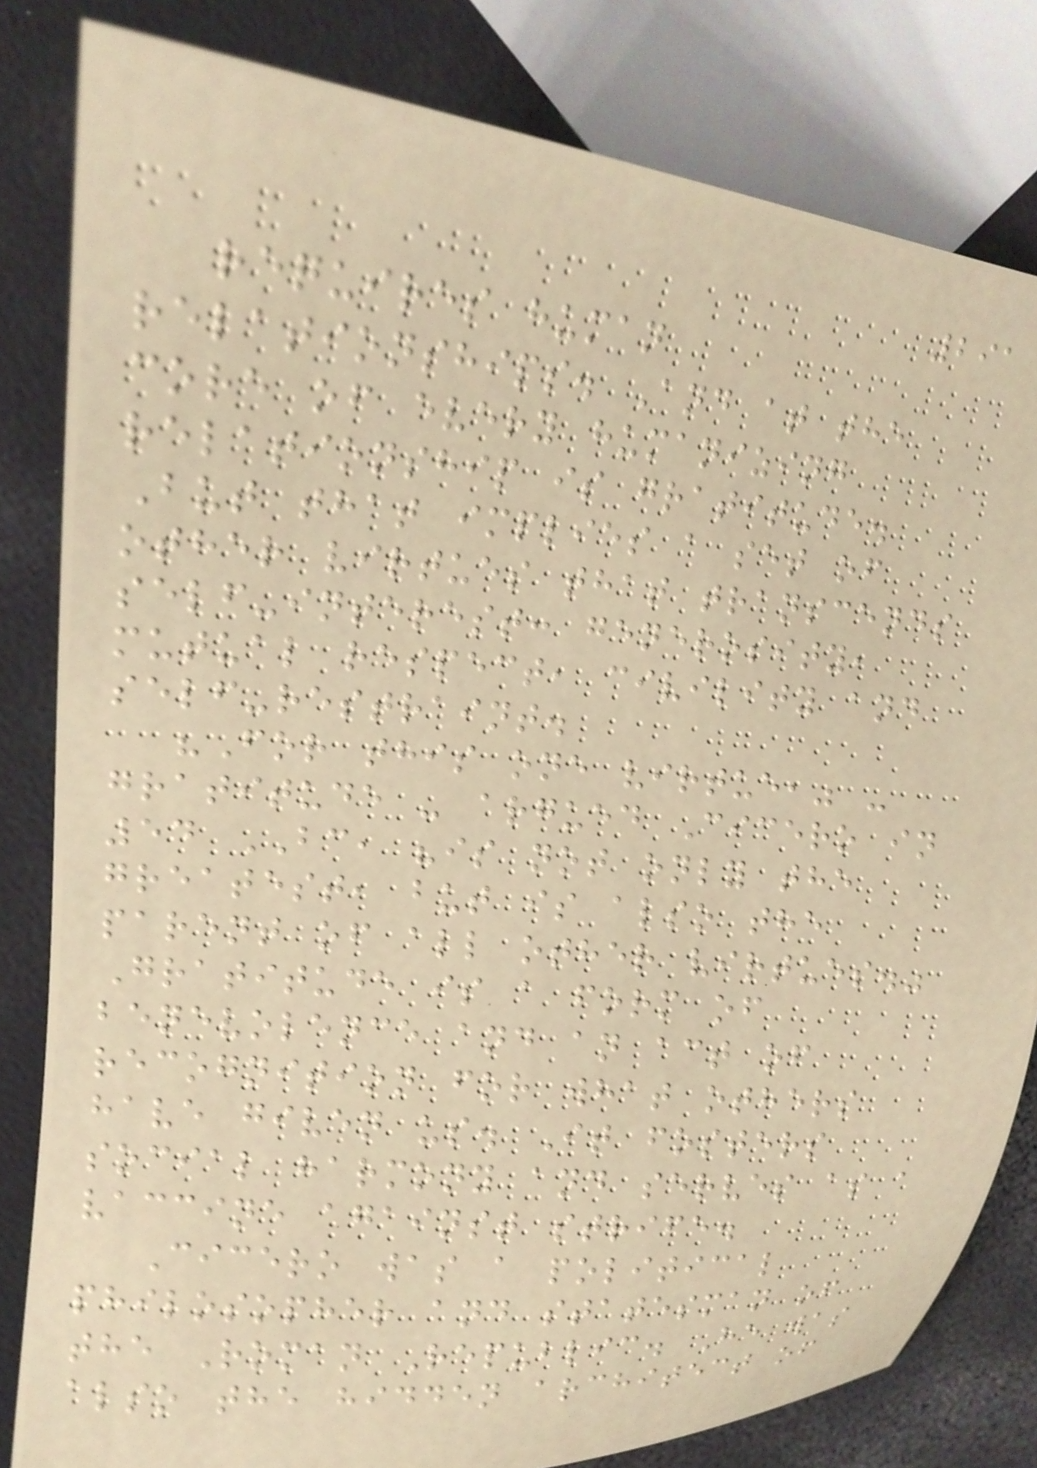291
requires human
relationships. And at the
core of every humanizing
relationship is gratitude.
But that implies a set of
other virtues that transcends
self-interest: generosity,
mutual respect, civility and
self-restraint.
"For this one virtue," -
gratitude - argued Cicero in
54 BC, "is not only the
greatest, but is also the
parent of all other virtues."
Gratitude is a form of
benevolence and an act of
recognition for what others
have given us. It fosters
social harmony and serves as a
vaccine against strife.
Cicero was a political
philosopher and statesman of
the Roman Republic. He was
also the hidden architect of
